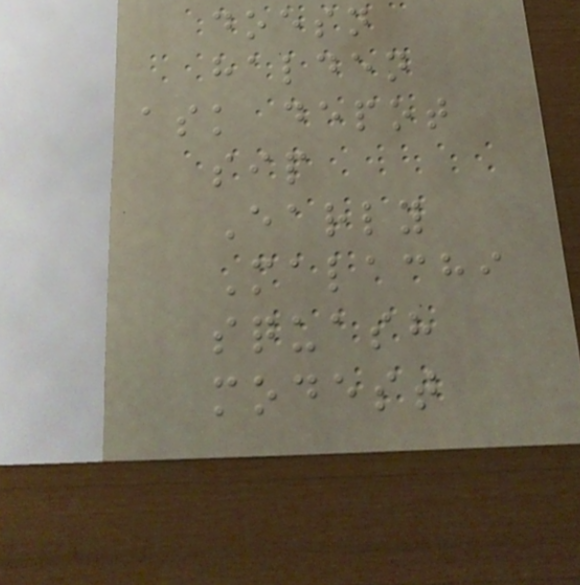doesn
halden
ask depot
sip
Early
Malachi
squash
modest
